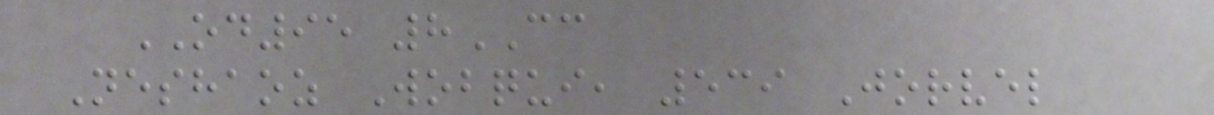OD95 8CC
Neshaoz Wobqui, 539 Jorvel
